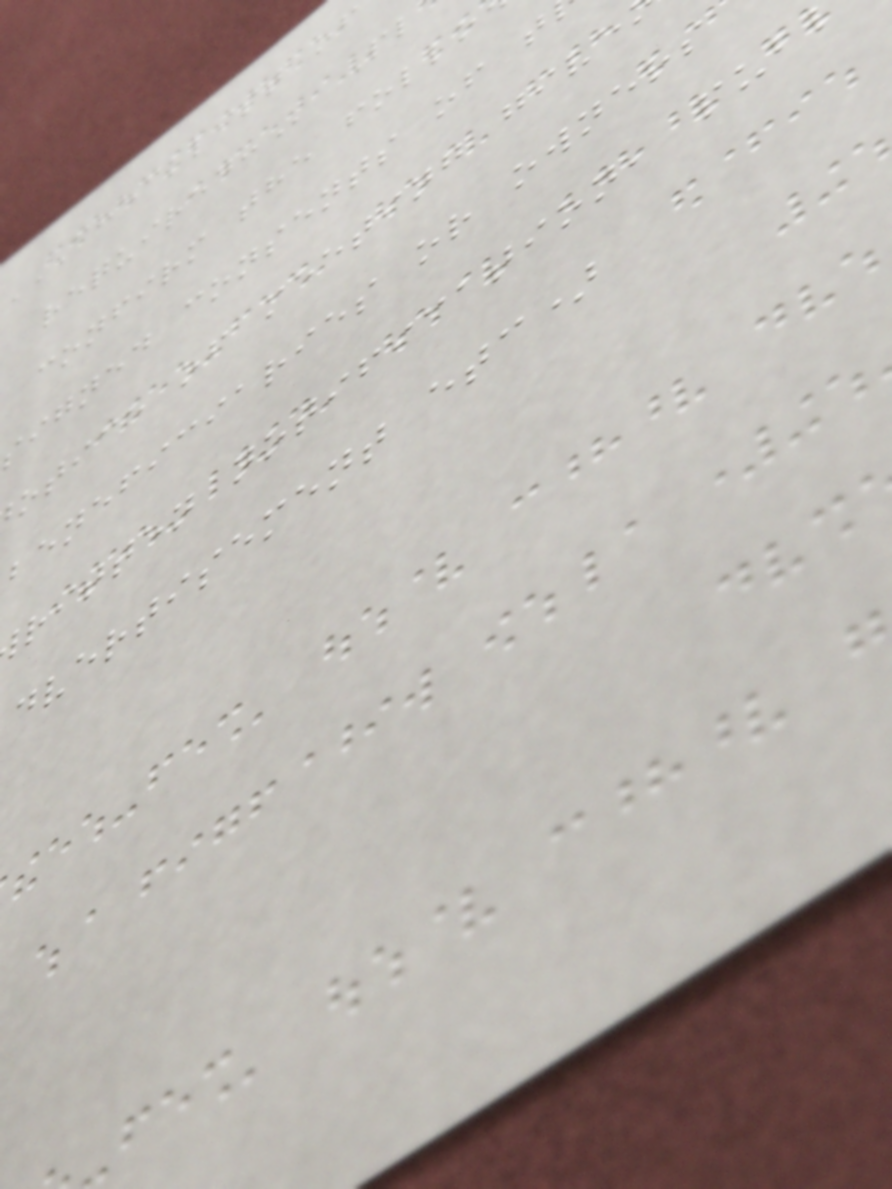confirm the follo
signed consents of t
otice of meeting give
beneficiaries or owners
ritten notification, pub
dvertisement etc)
